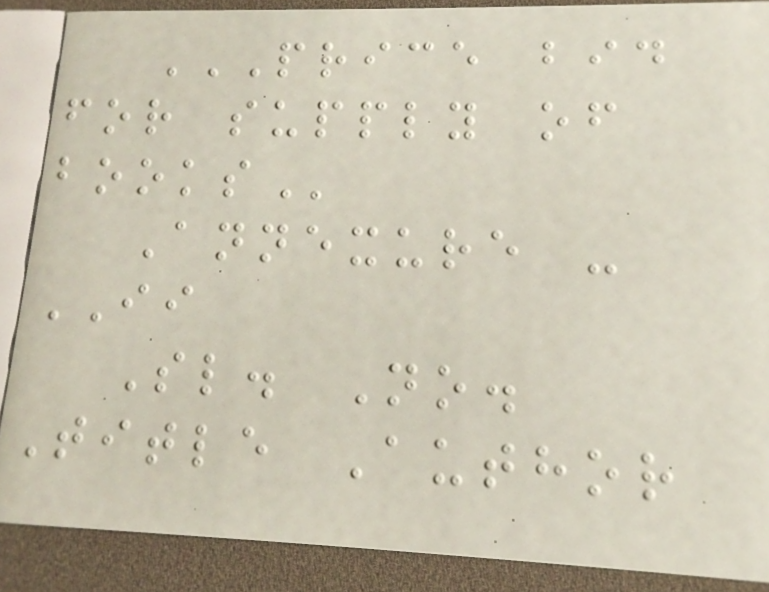PRICE BID
FOR SUPPLY OF
BOOKS
Annexure -
II
Sl. No.
Title Author
